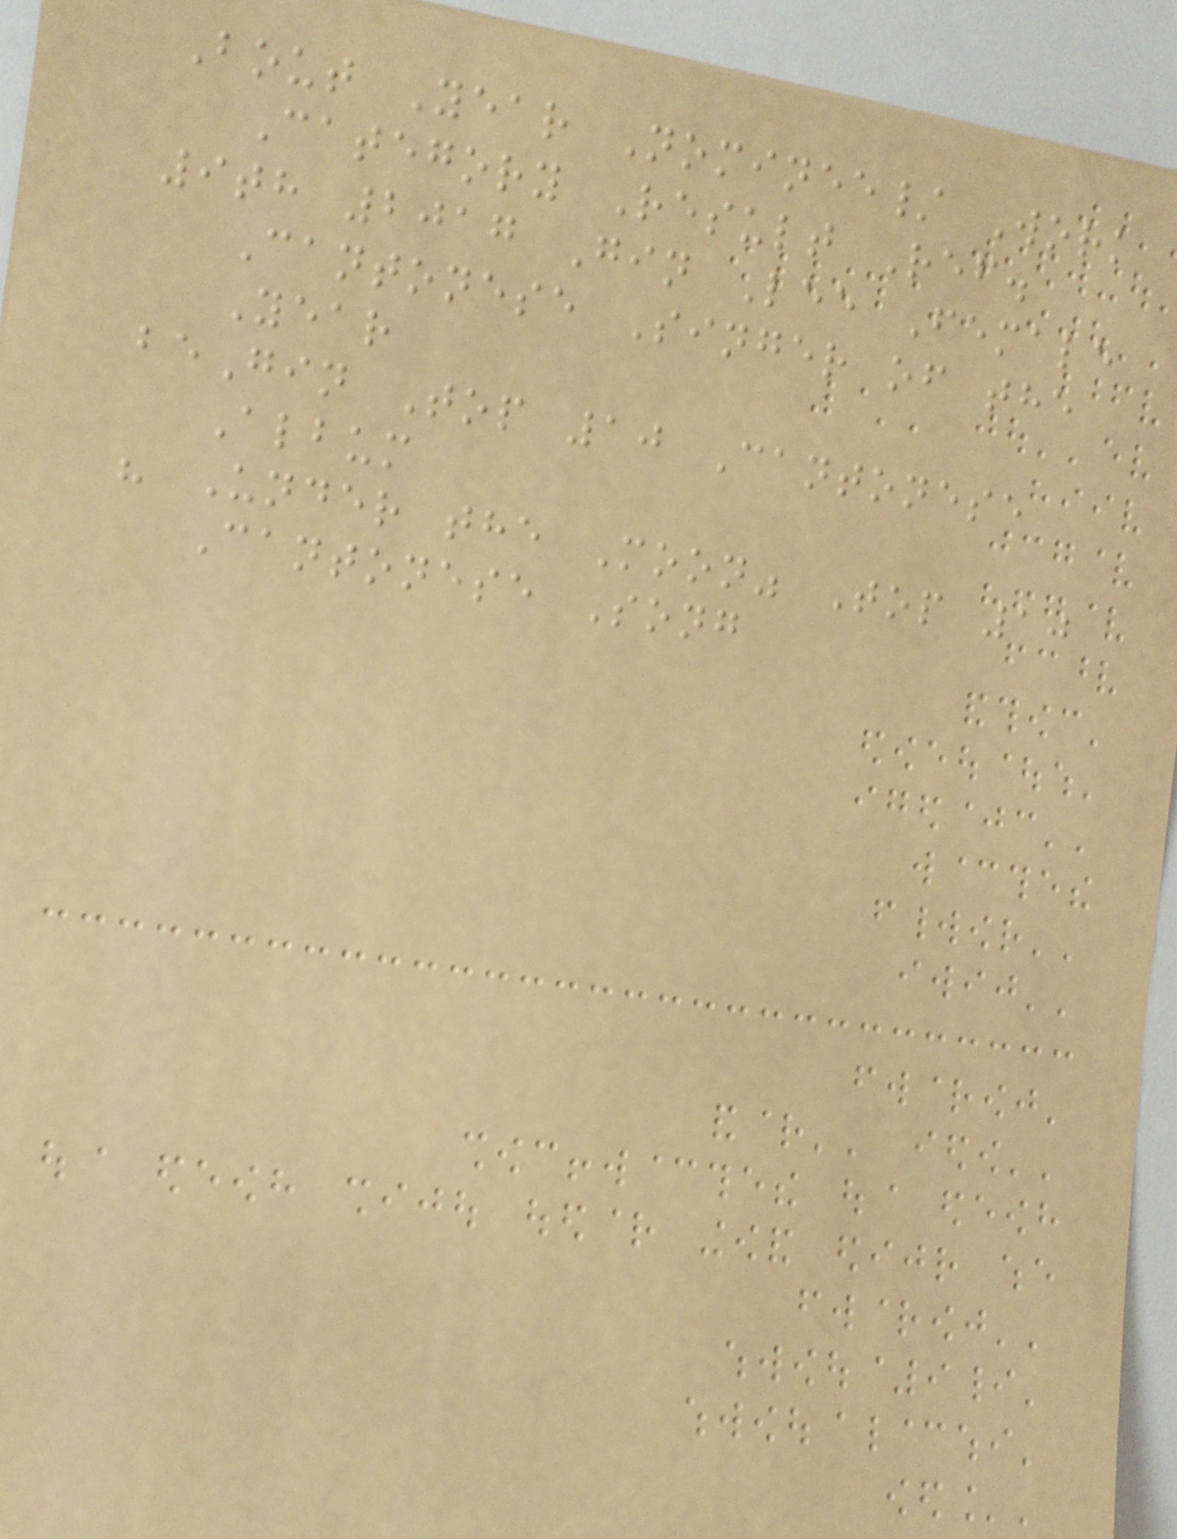Bout Year Nominee/ Work
Category Result Ref.
9th 2017 Gin Lee Female
Cantonese Singer of the
Year
beGin Top 10 Cantonese
Album
" Under the Moon" Top 10
Cantonese Song
